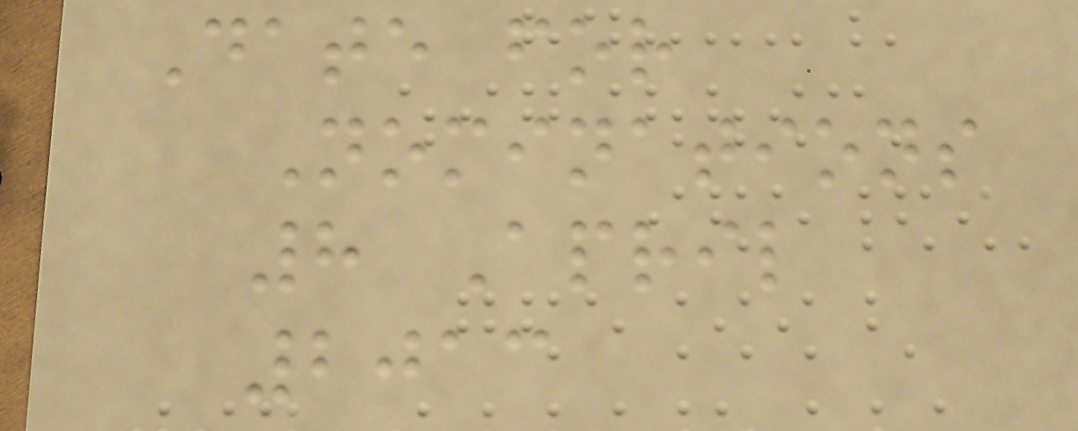Date for
Nominations
8 April
2013
